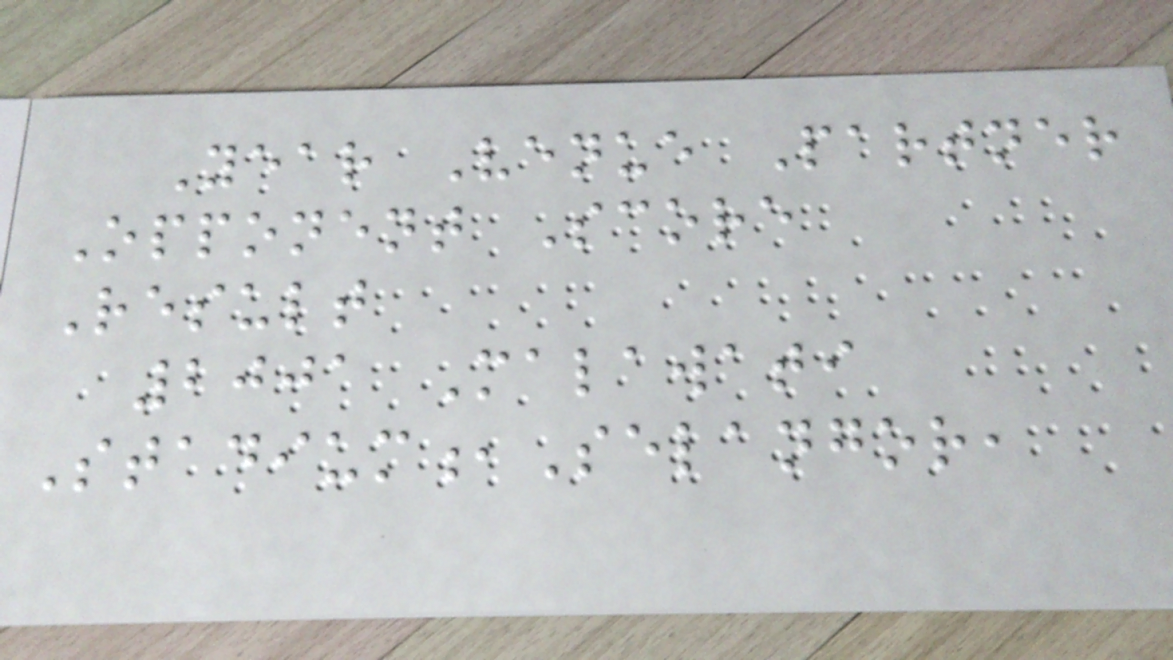Year Venue Partner
Opponent Score
Result
2001 Malawati
Stadium,Selangor,
